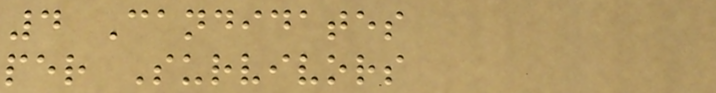4 Candidates
per Survivors
